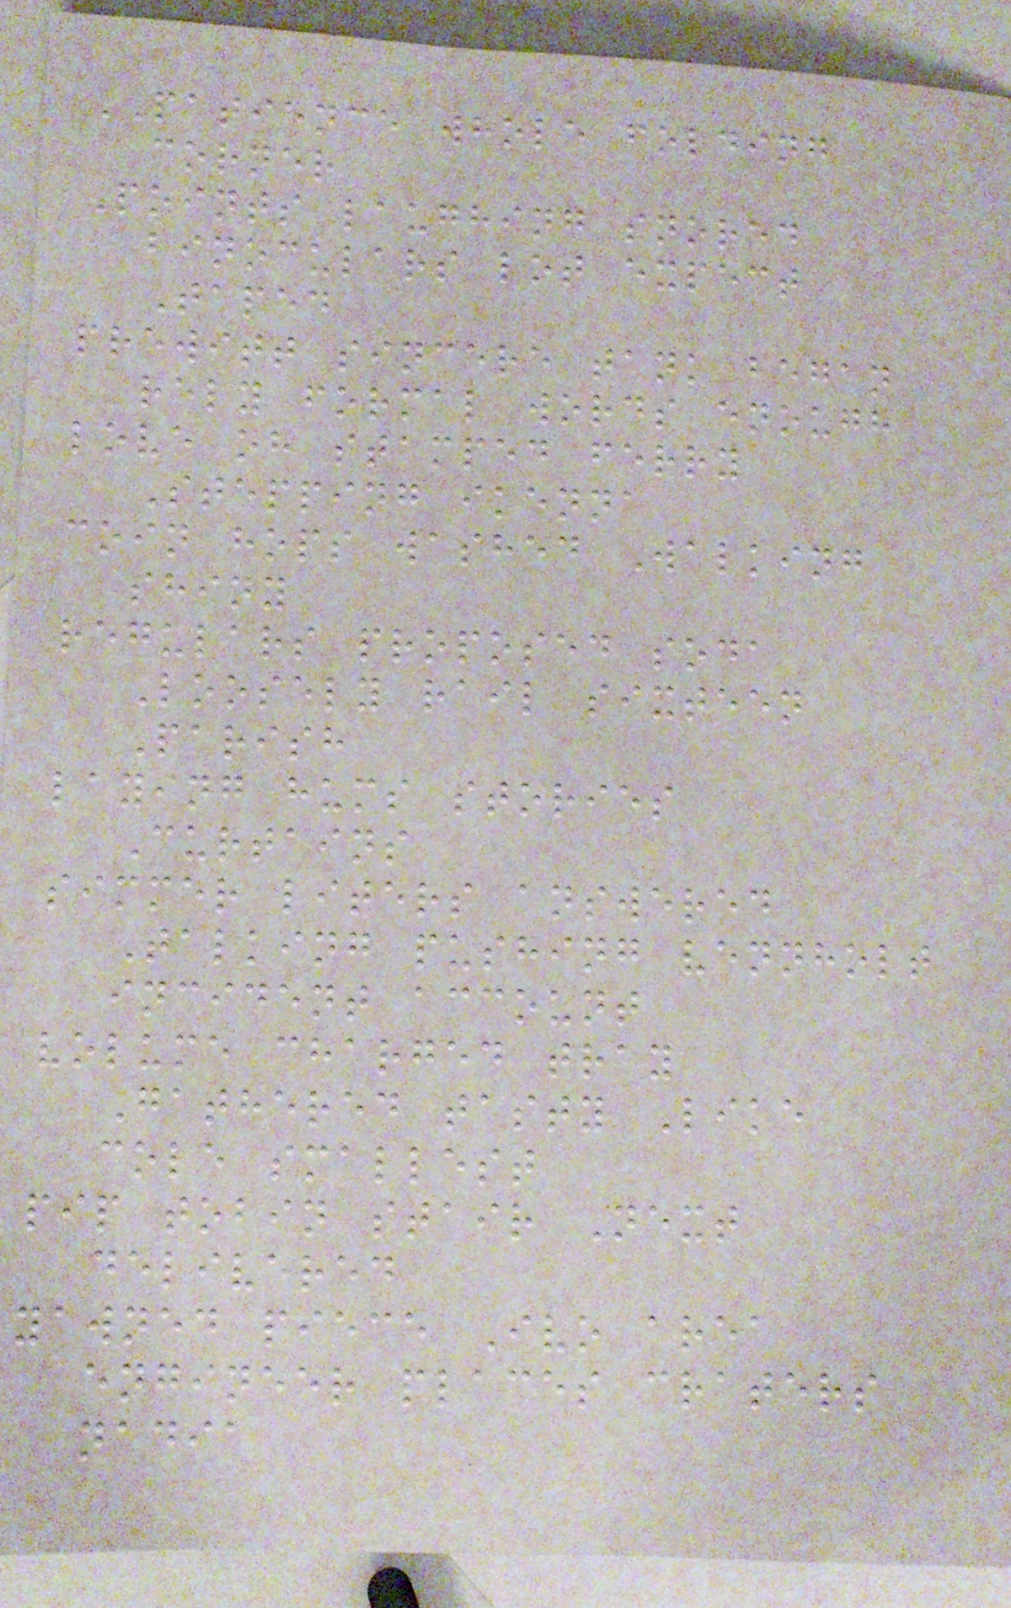PATIENCE whole folding
corner
Points laughing snored
binoculars lot expect
Taped
prewitt sincere tank began
rely formal words enough
love oh stamped ferry
Stepping ikenna
coin hops washed Walking
shiny
regulars proposed soda
Loosely rail sixteen
Parish
laying hums stories
Curtains
simmer liters answered
Talking pushing vennholt
incident account
volume charged tray
Gathered tasty Like
cole smallest
pip tobin stair Next
delivered
yawned piece Ivo area
engineer places craters
nadia
